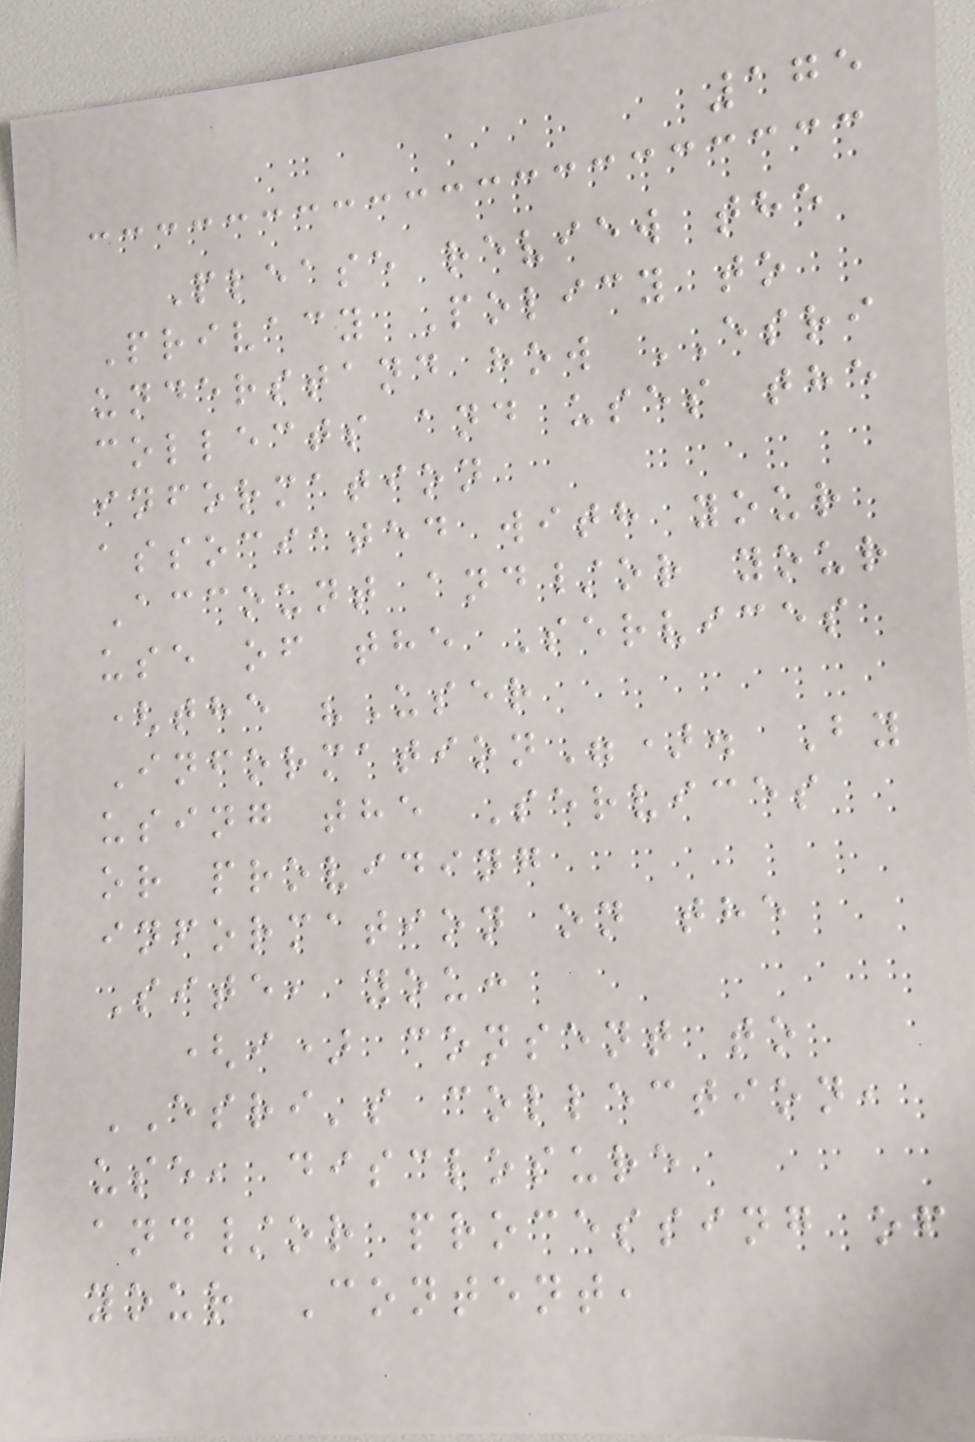175
Please review the
Privacy Policy to
understand how ESRI
collects and uses the
information
associated with your
Account and/or your
use of the Services
(the "User
Information"). By
using the Services
or providing
information on the
Site, you:
(i) consent to
ESRI's collection,
use, disclosure
and/or processing of
your Content,
